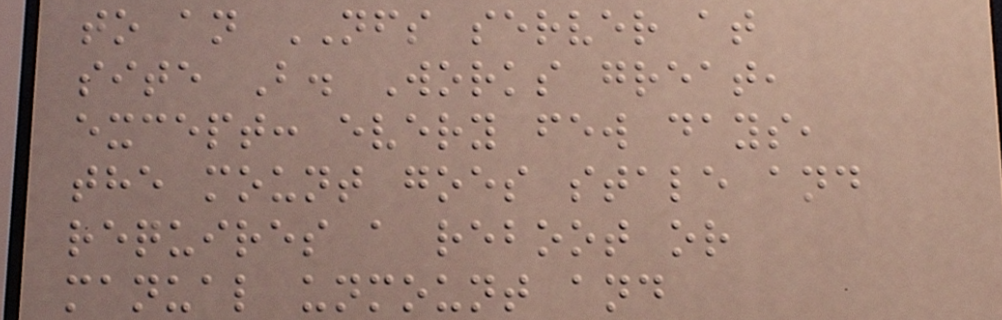to an NFS server at
site B. Works great,
except: every few days,
the mount goes stale and
requires a reboot or
manual unmount and
